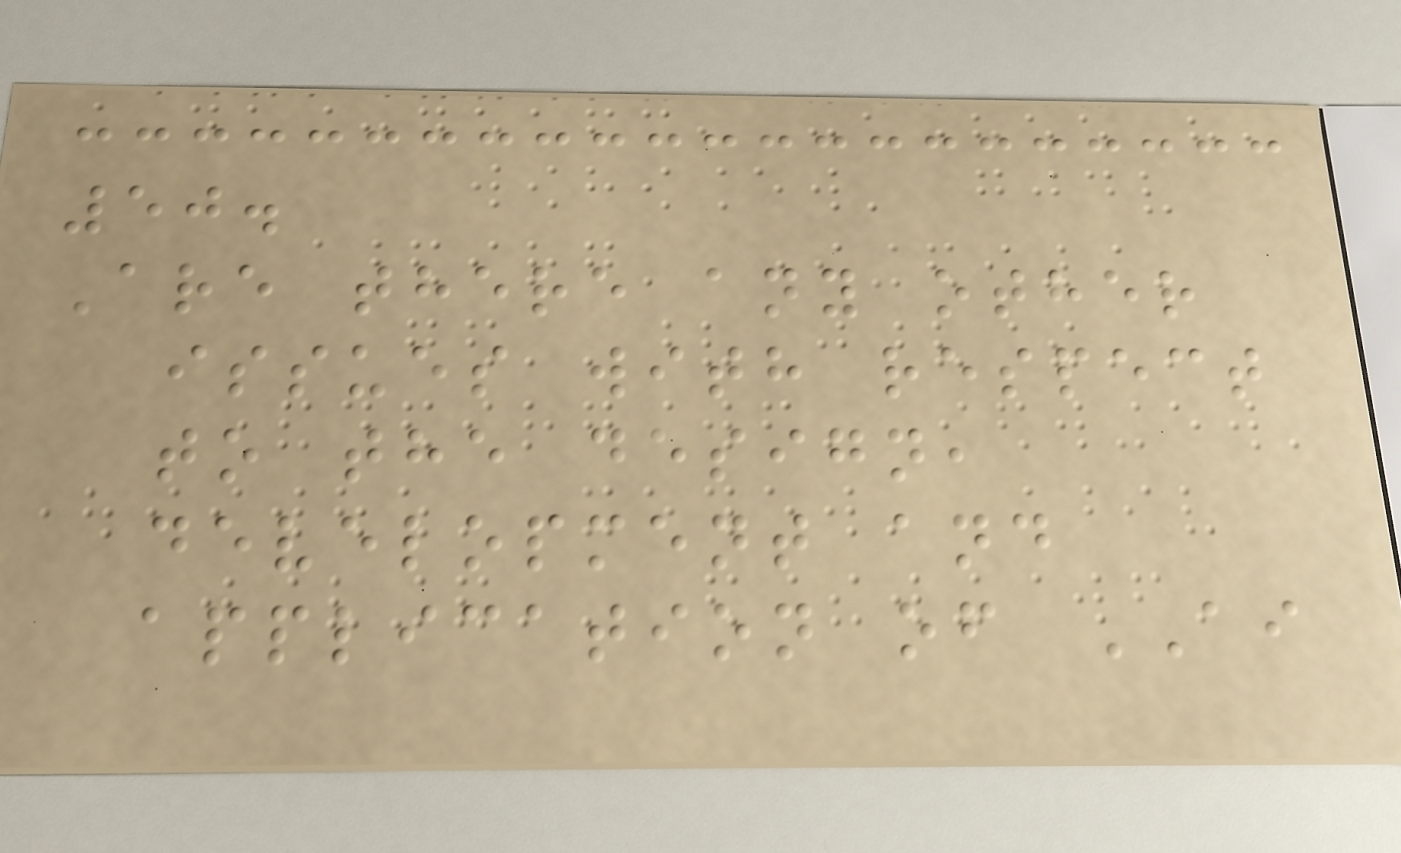50.
Are there any other
issues with respect
to the design,
development and
application of AI
